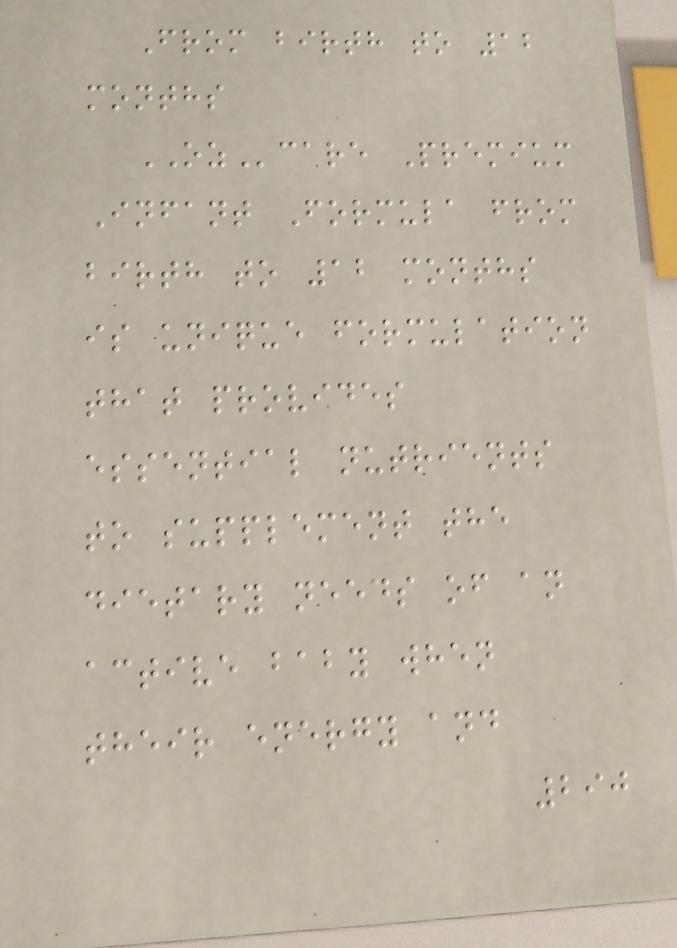From birth to 12
months
OZcare Premium
Infant Formula from
birth to 12 months
is unique formulation
that provides
essential nutrients
to supplement the
dietary needs of an
active baby when
their energy and
290
